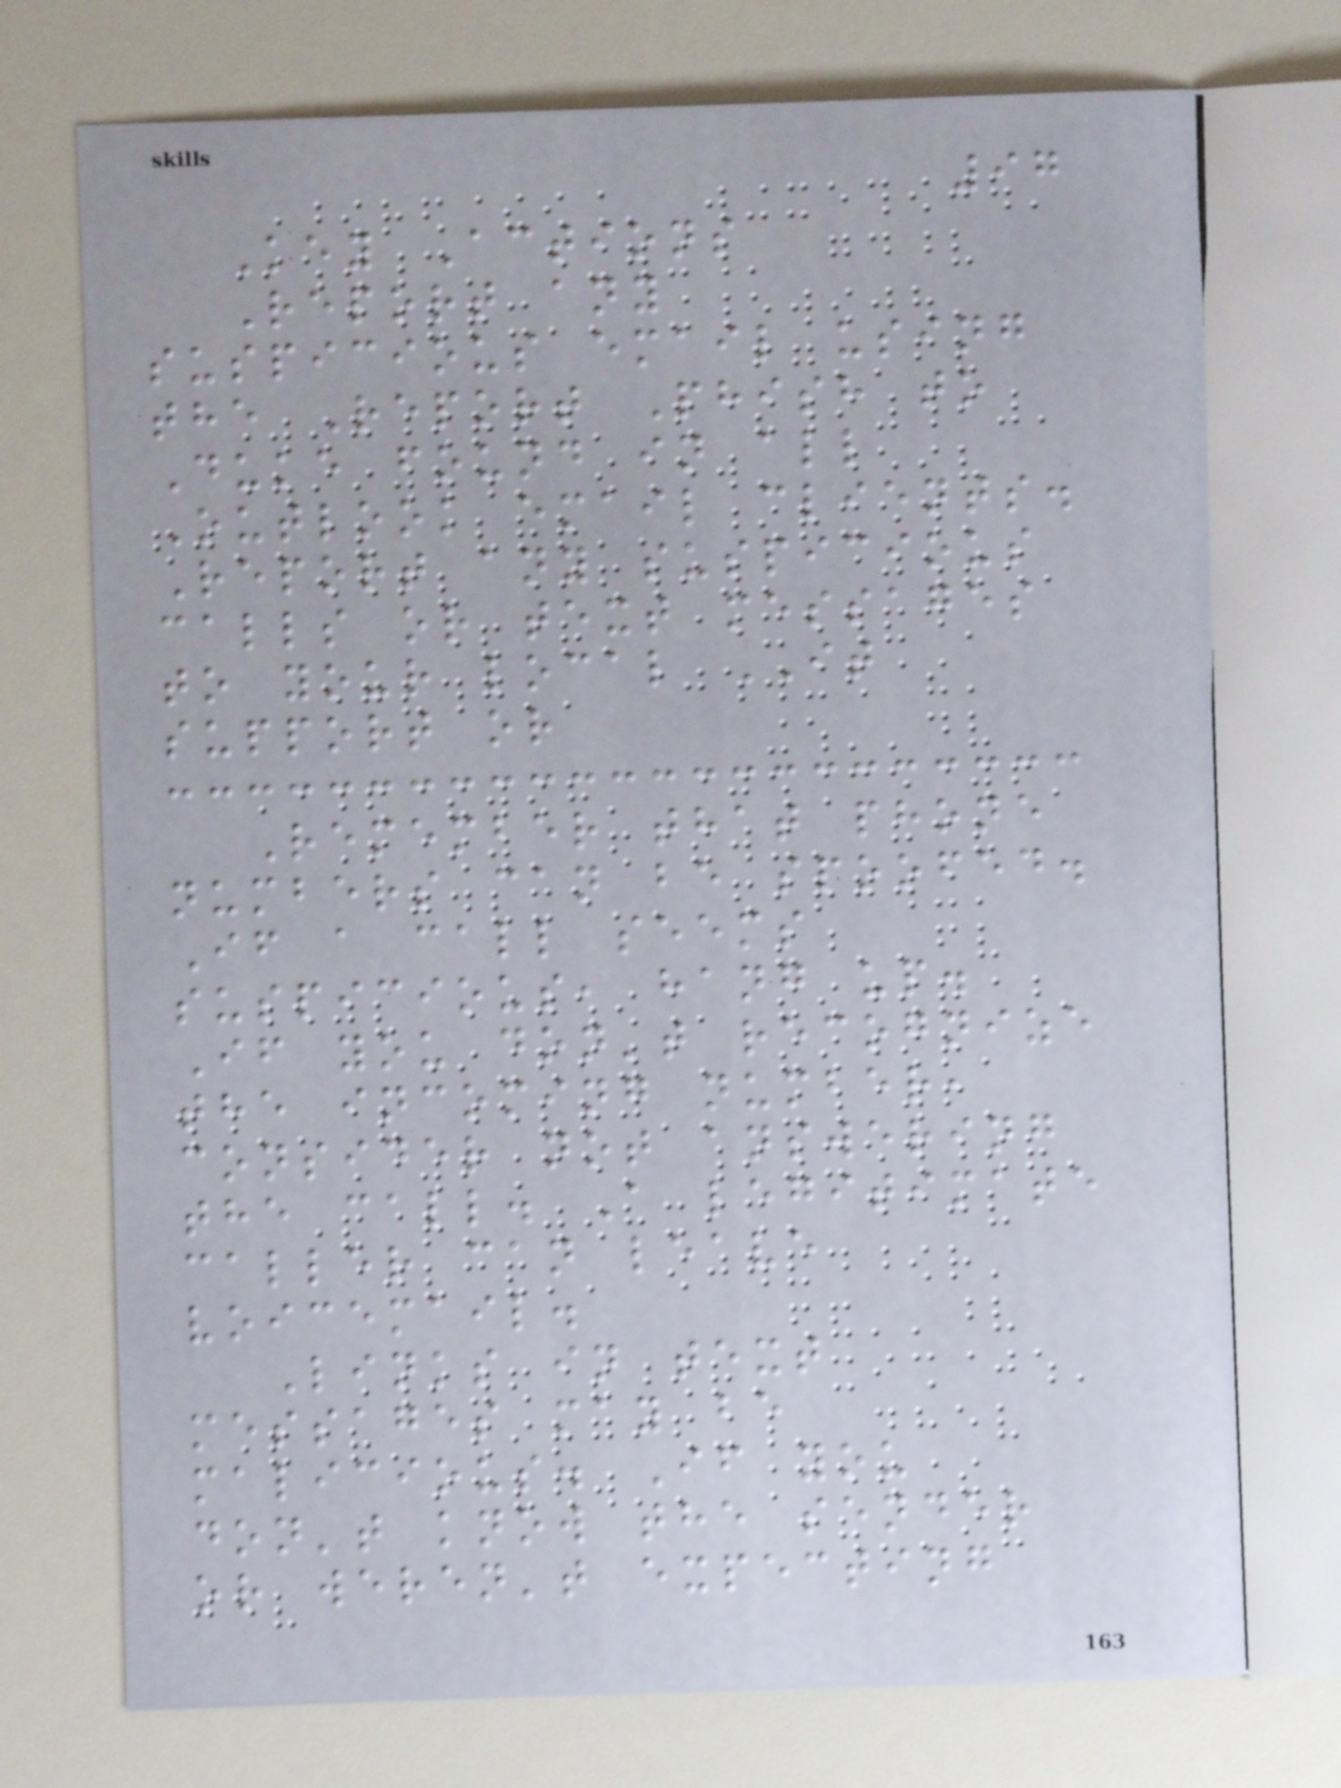97
Key Actions
Report any
suspicious email using
the Report Phish to
Duke found in all
Outlook email clients.
Report any suspicious
calls or text messages
to your local IT
support or
Remember that phone
numbers can be spoofed.
If a call seems
suspicious, hang up.
If you don't recognize
the incoming number,
consider not answering
the call. A legitimate
caller can leave
voicemail.
Links in text
messages may be
malicious. If you
don't know the sender
or weren't expecting
